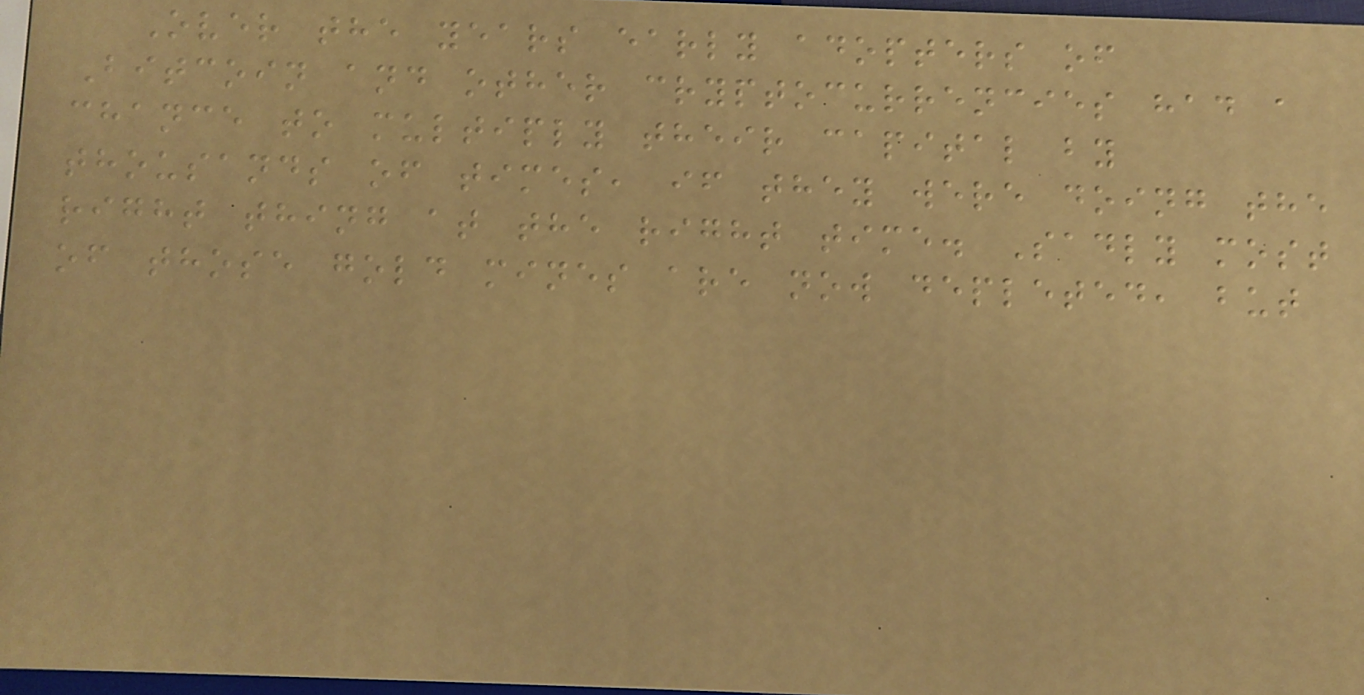Over the years early adopters of
Bitcoin and other cryptocurrencies had a
chance to multiply their capital by
thousands of times, if they were doing the
right thing at the right time. Sadly most
of those gold mines are now depleted, but
